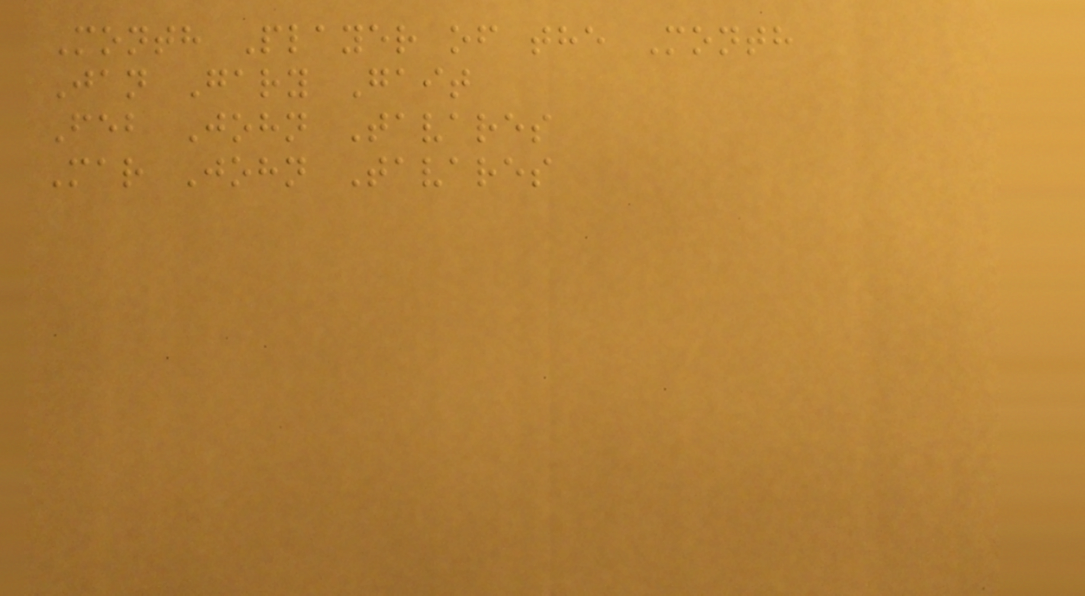Month Player of the Month
Jan Gary Gait
Feb John Tavares
Mar John Tavares
